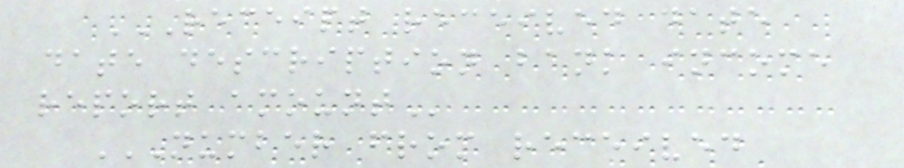RECEIPT RECEIVED DATE
DATE DESCRIPTION BANK INCOME
REPORT AMOUNT
NUMBER FROM RECEIVED
